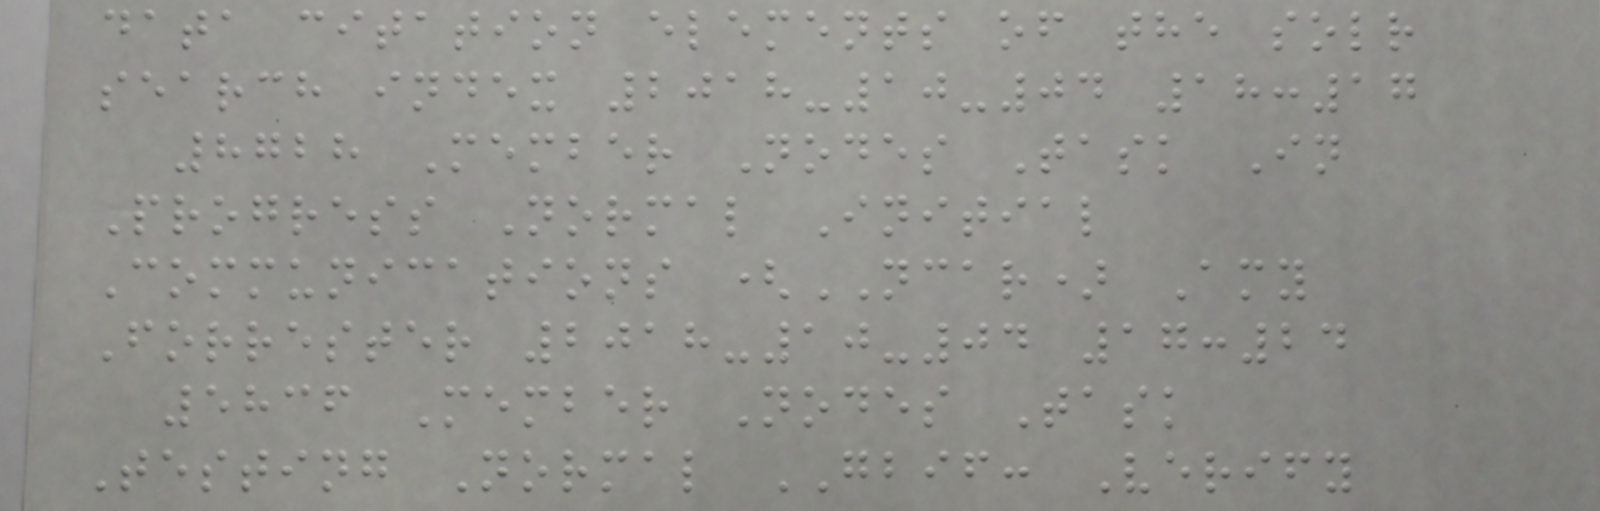data citation elements of the solr
search index 2018-10-04 18:17
8728 Member Nodes Task In
Progress Normal Initial
Communications (NCAR) Amy
Forrester 2018-10-04 17:24
5836 Member Nodes Task
Testing Normal GBIF: Verify
